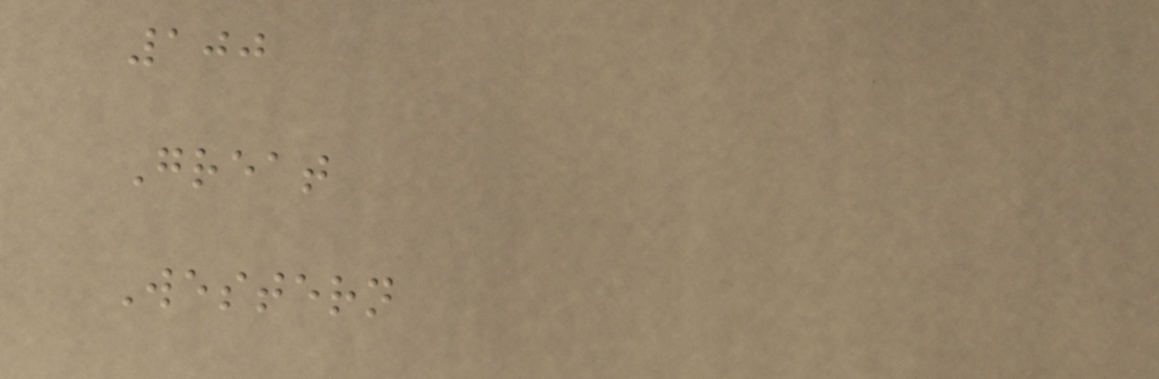100
Great
Western
